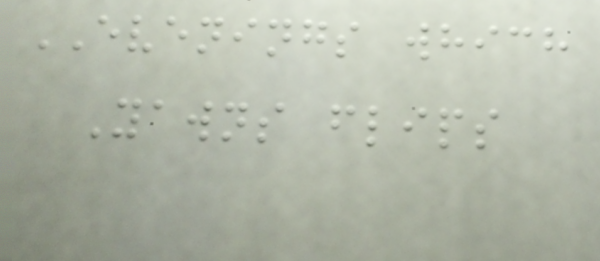EVENINGS which
Yawns flips
